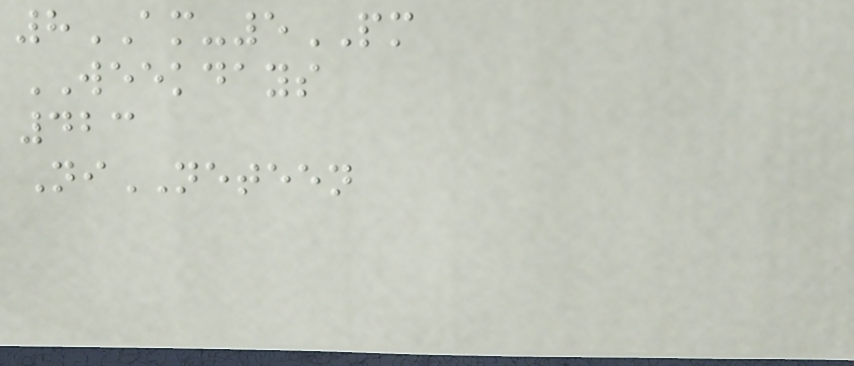8AM-5PM
WEEKDAYS
423
NiNETEEN
